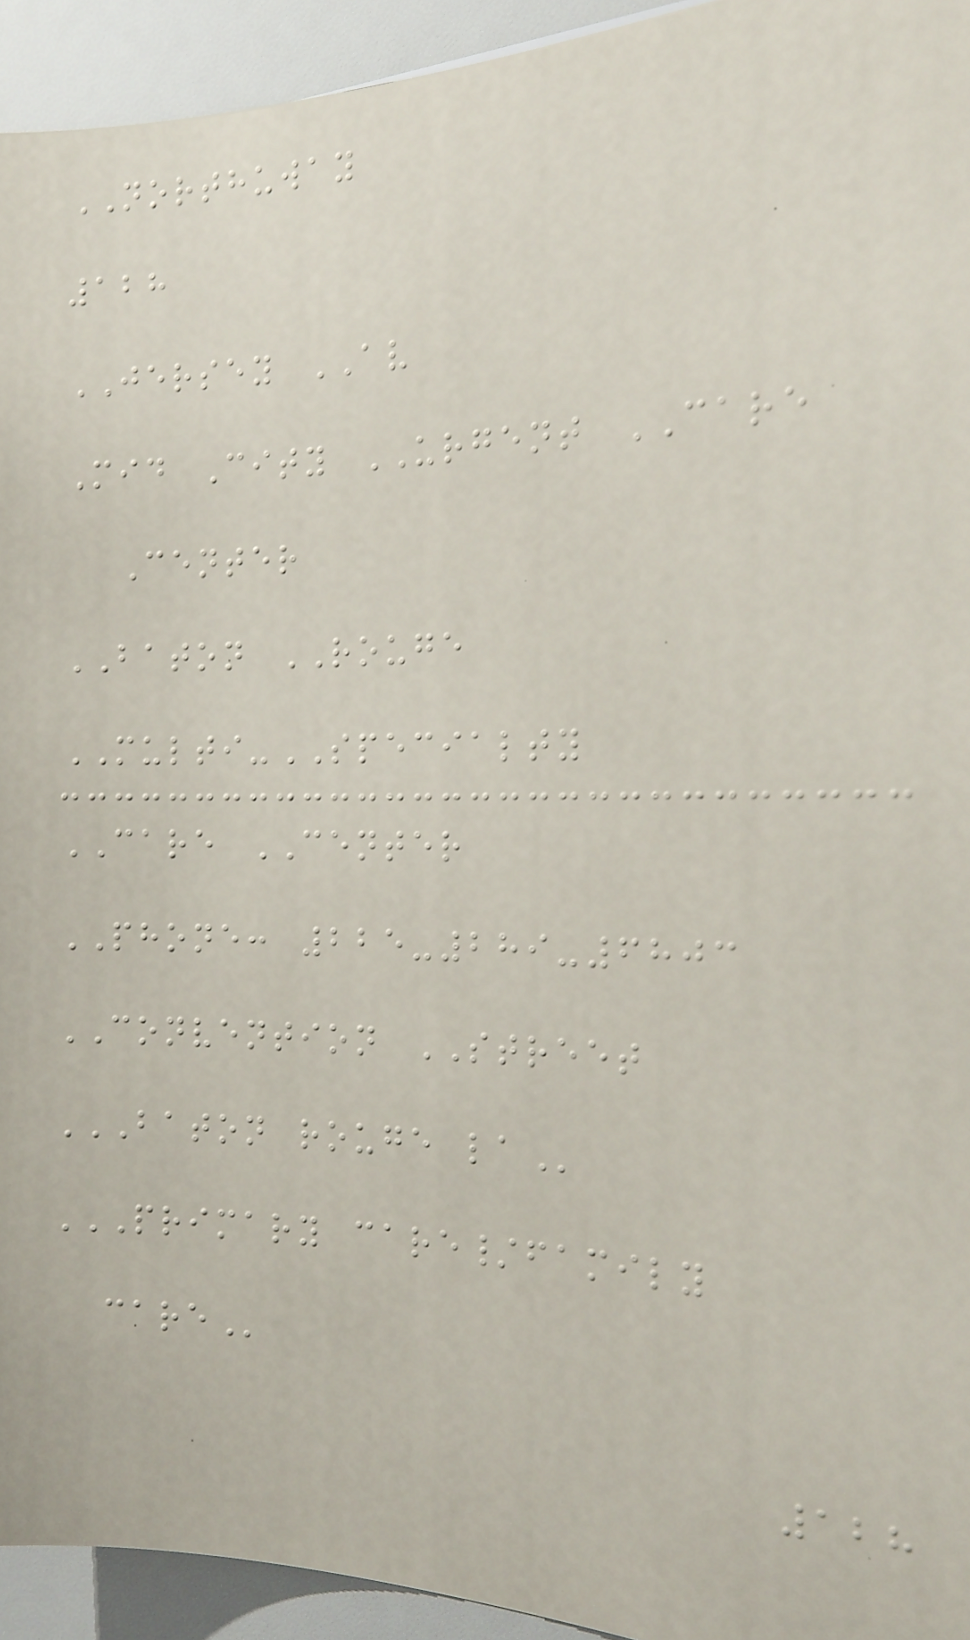NORTHUWAY
128
JERSEY AV
Mid City URGENT CARE
Center
BATON ROUGE
MULTI-SPECIALTY
CARE CENTER
PHONE: 225-289-6803
CONVENTION STREET
BATON ROUGE LA
PRIMARY CARE/FAMILY
CARE
128
